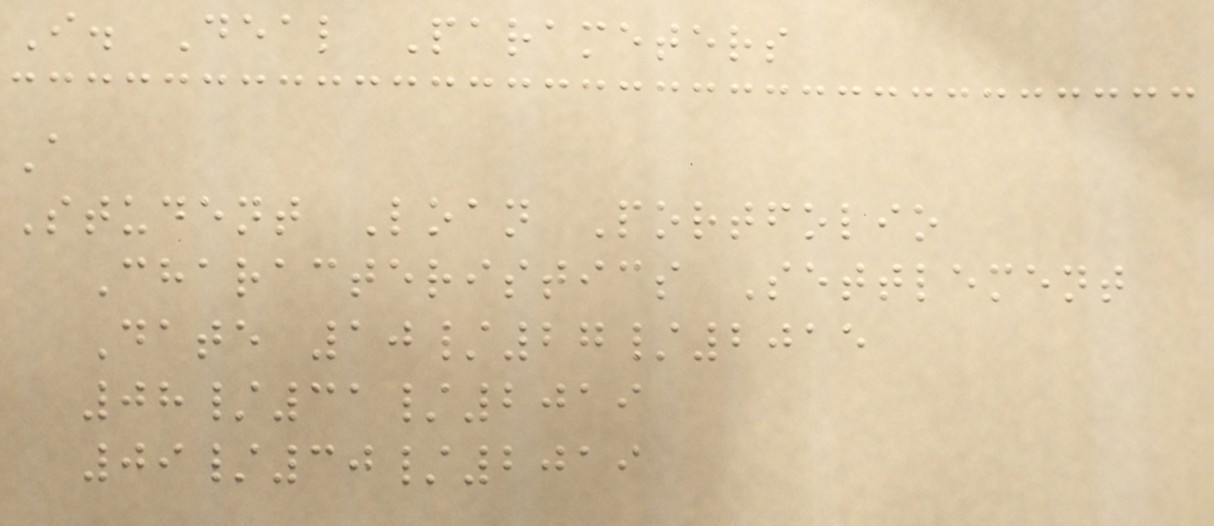I. Deal Parameters
A
Student Loan Portfolio
Characteristics Settlement
Date 10/27/2015
08/31/2019
09/30/2019
